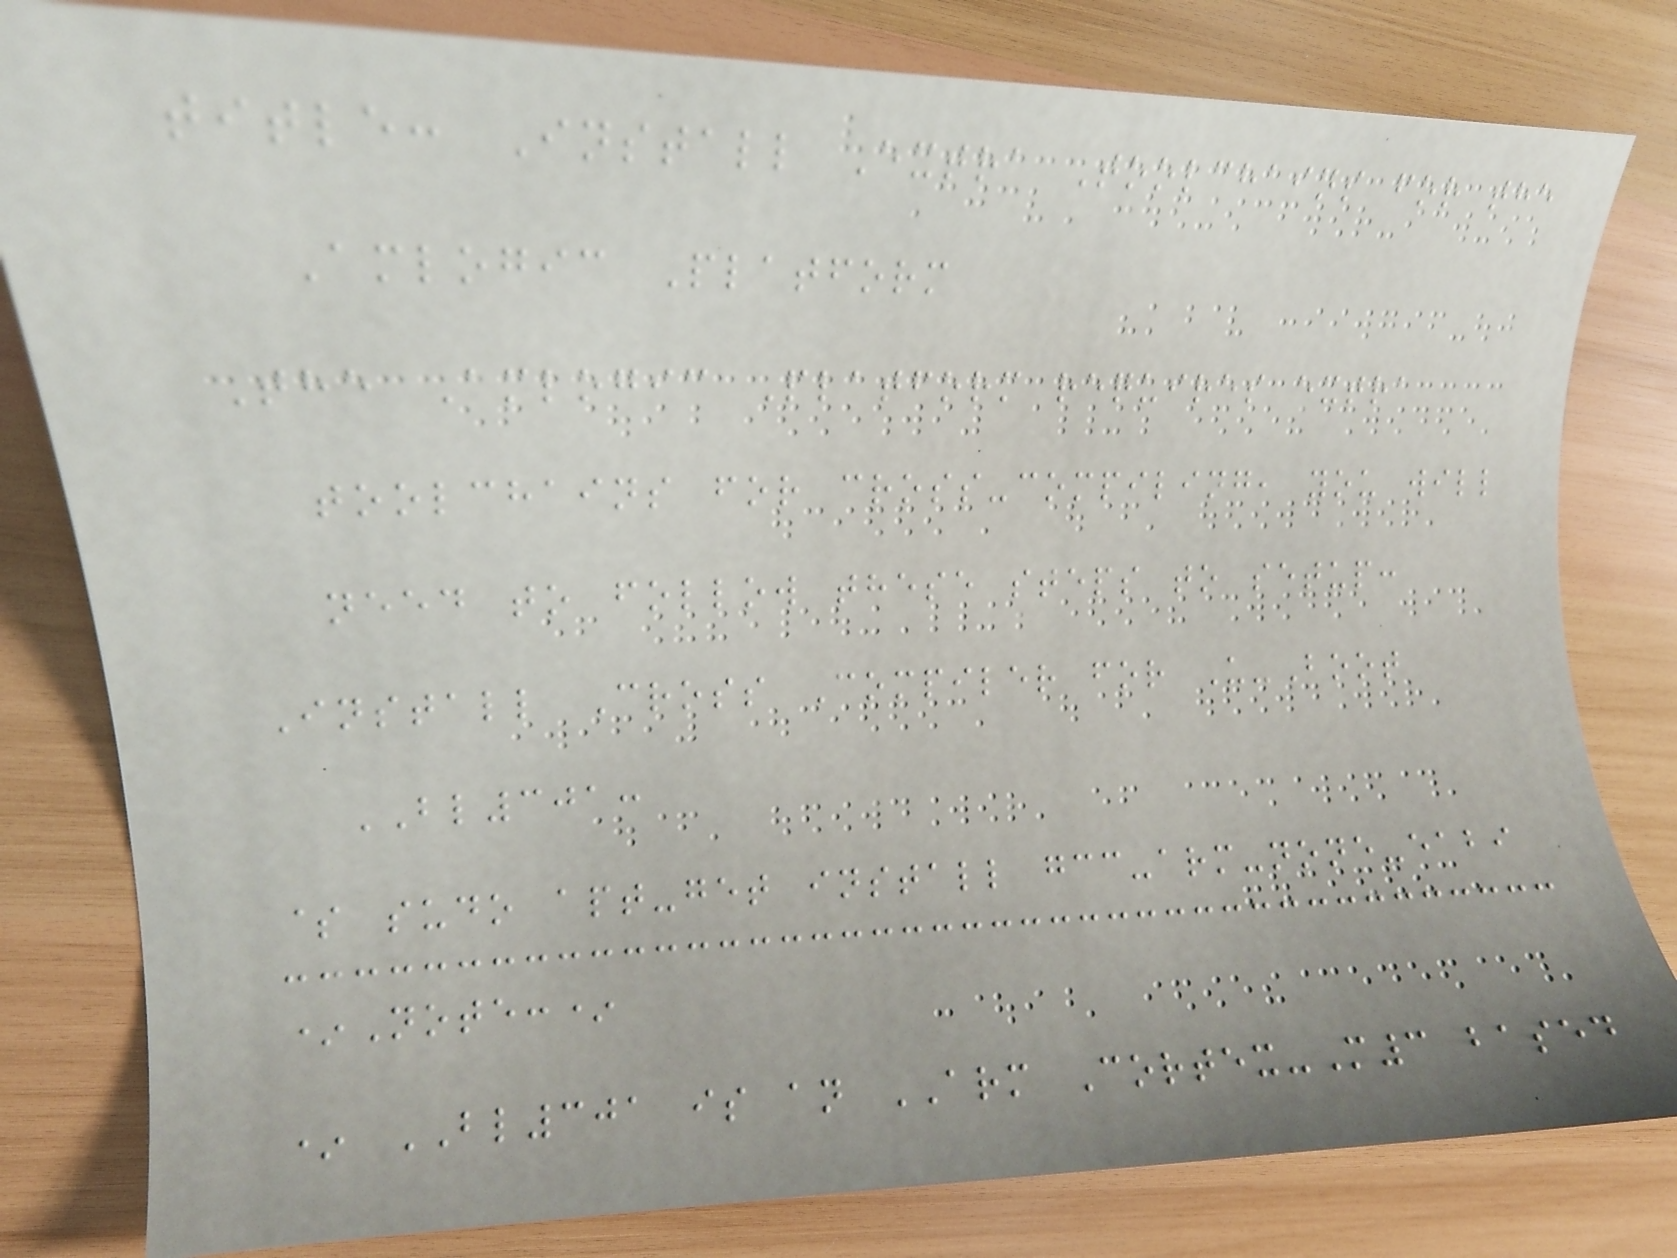title: Install Extra Toolchains for the
Amlogic Platform
The Amlogic Platform requires extra
toolchains for cross-compiling, you will
need to follow these steps to setup:
Install Cross Compiler for U-Boot
BL301:
$ sudo apt-get install gcc-arm-none-eabi
*Note:*
* BL301 is an ARM Cortex-M3 based
